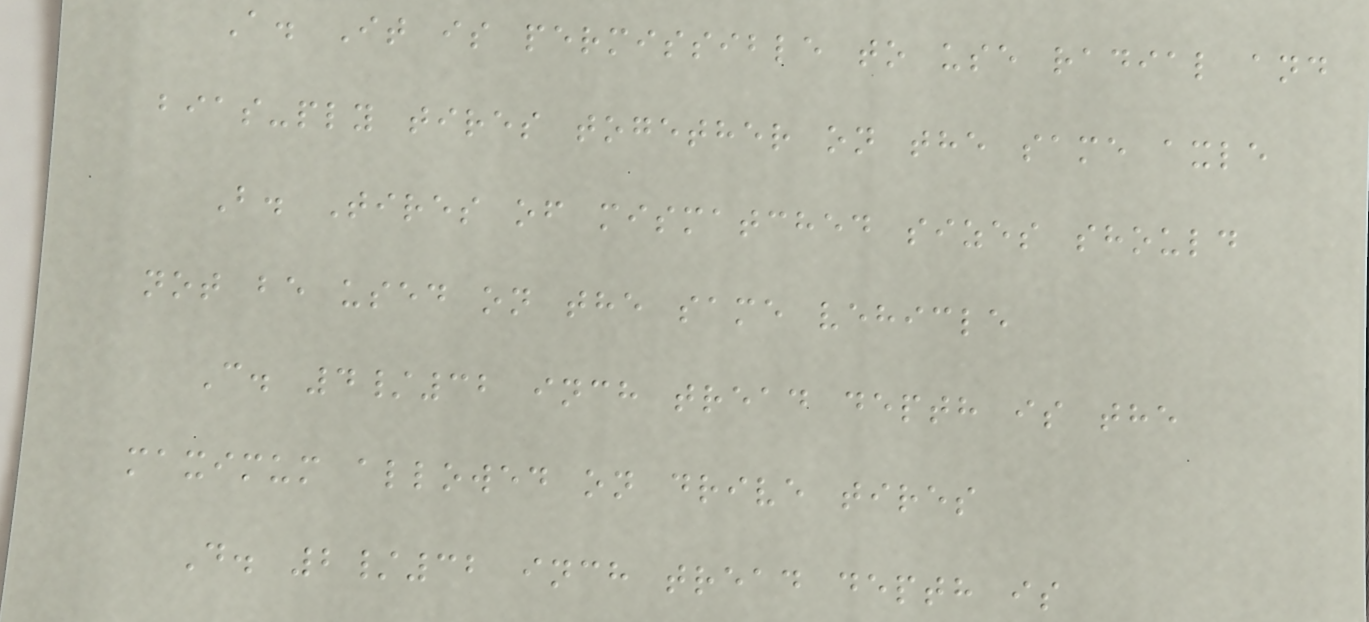A. It is permissible to use radial and
bias-ply tires together on the same axle
B. Tires of mismatched sizes should
not be used on the same vehicle
C. 4/32 inch tread depth is the
maximum allowed on drive tires
D. 2/32 inch tread depth is
